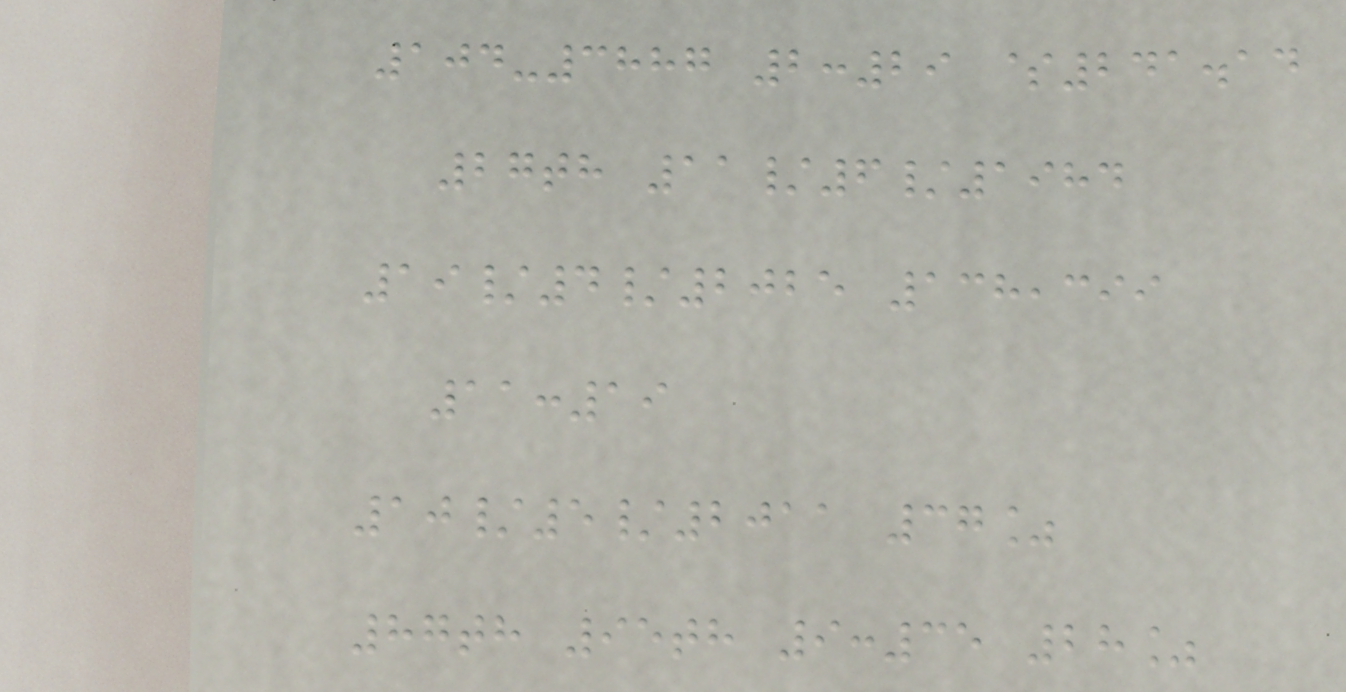104-3887 2:29 $241.14
27th 11/6/1984
19/4/2025 138,399
11:19
10/5/2011 37%
87th 95th 9:35 28%
